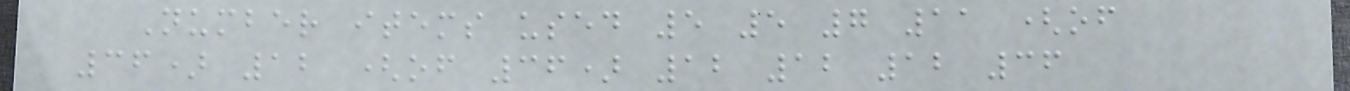Number items used 5 5 7 11 (of
36) 12 (of 36) 12 12 12 36
